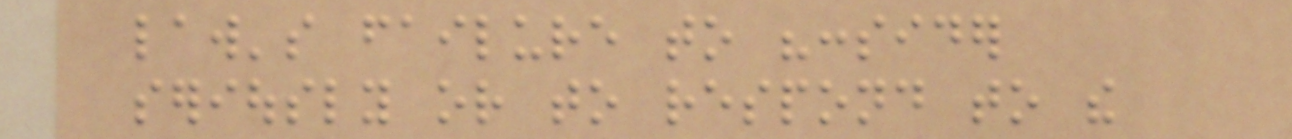law's failure to "consider
seriously or to respond to the
